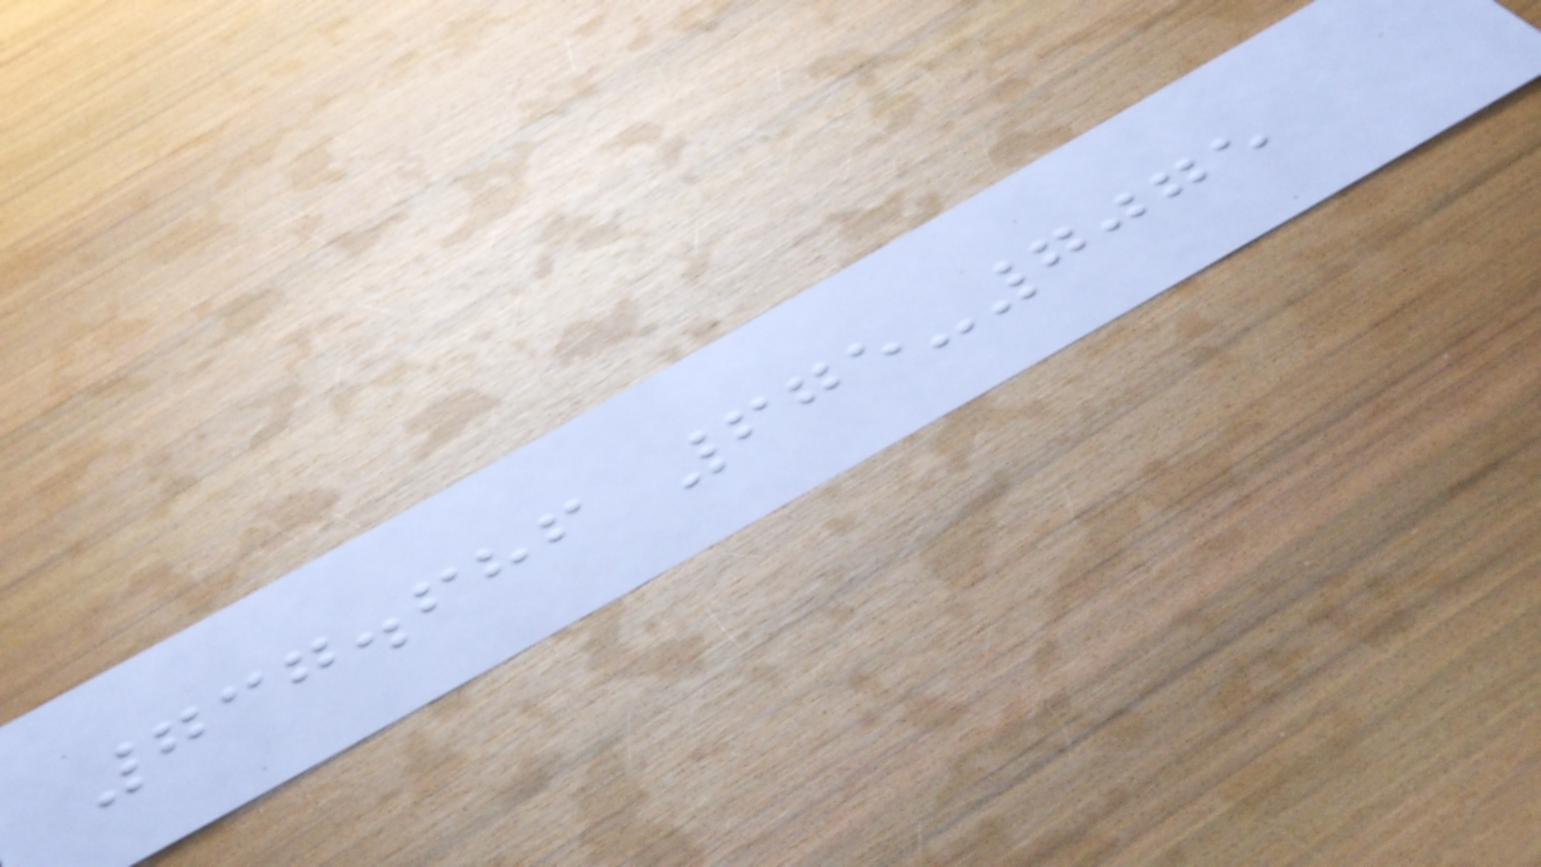737.686 675-7075
